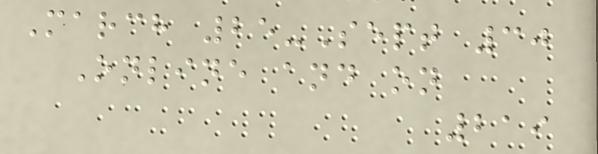March 25-Sept 30
Online and on
219
